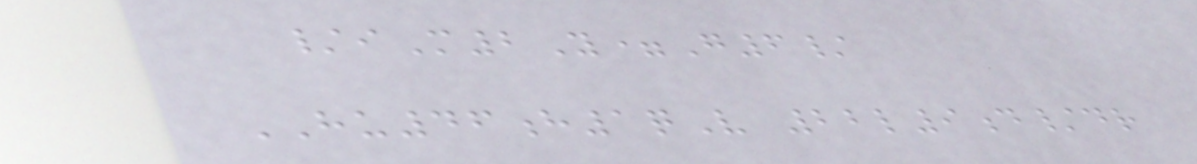/iM2Y=G6/
HU46h1qV 22l9d/dr
